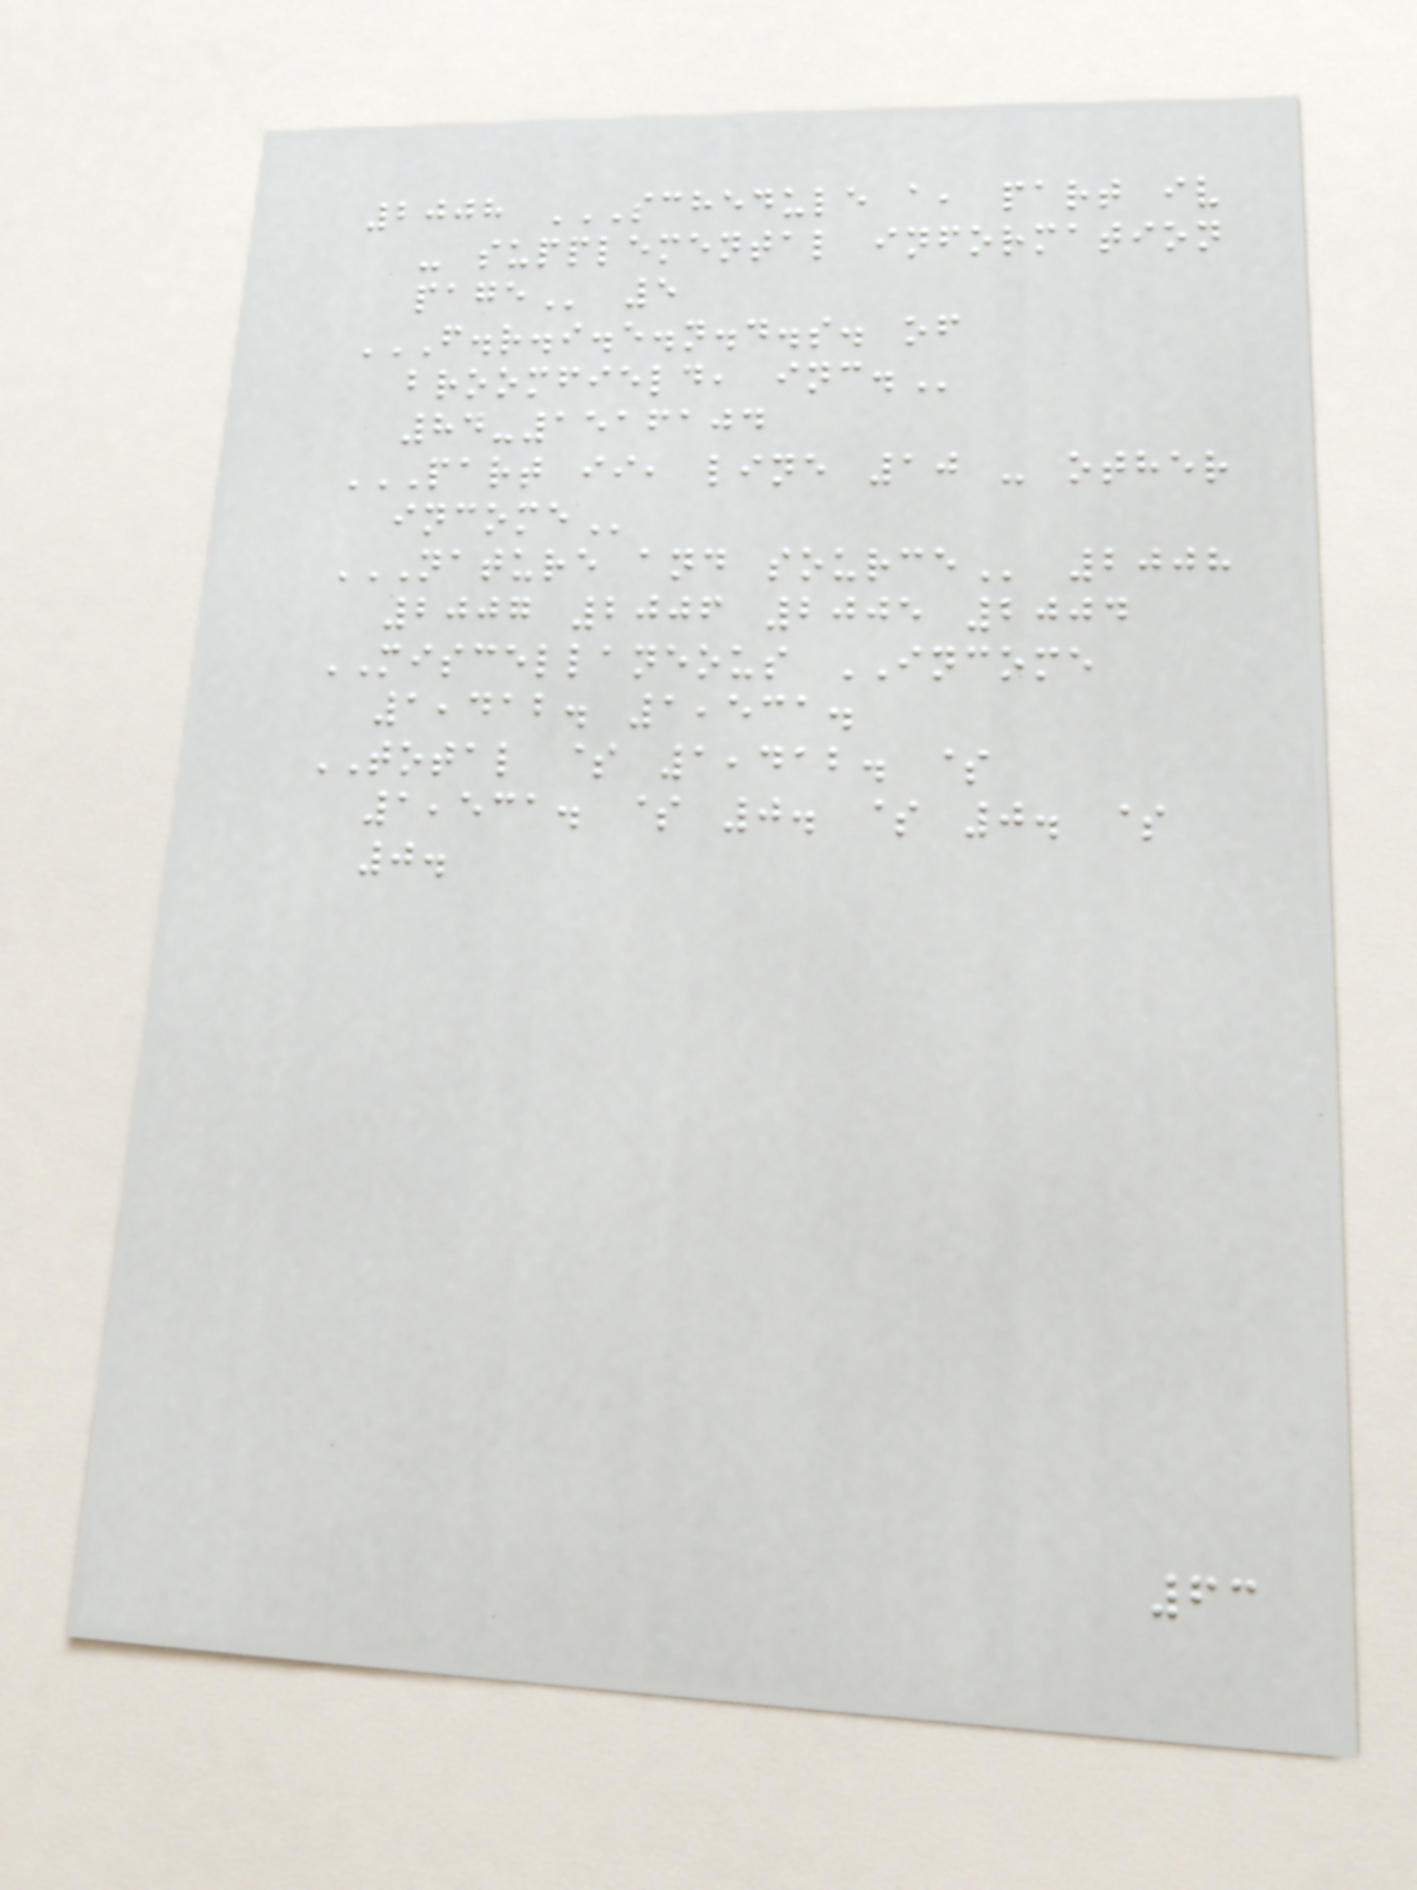2008 SCHEDULE A, PART IV
- SUPPLEMENTAL INFORMATION
PAGE 5
F.R.I.E.N.D.S. OF
BROOMFIELD, INC.
84-1516104
PART II, LINE 10 - OTHER
INCOME
NATURE AND SOURCE 2008
2007 2006 2005 2004
MISCELLANEOUS INCOME
1,412. 1,531.
TOTAL $ 1,412. $
1,531. $ 0. $ 0. $
0.
63
